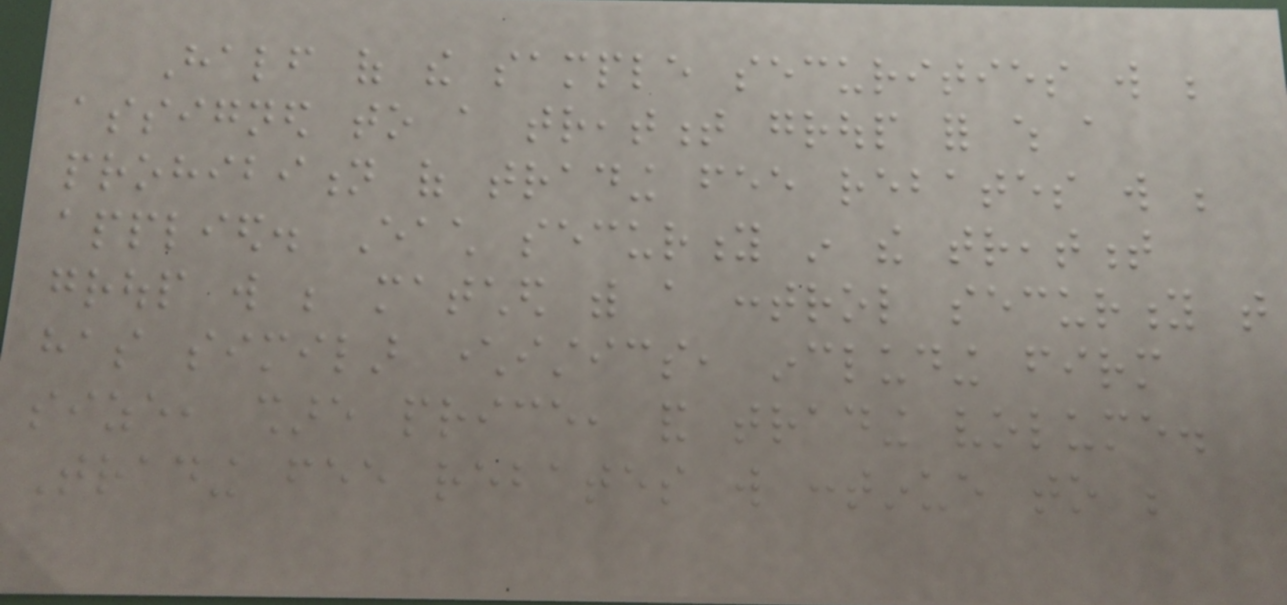Half of the sample securities will be
assigned to a treatment group for which a
prohibition of trading fee rebates will be
applied. Each security in the treatment
group will be matched with a control security that
has similar characteristics, including firm
size, share price, and trading volume.
Trading fee rebates will continue to be
